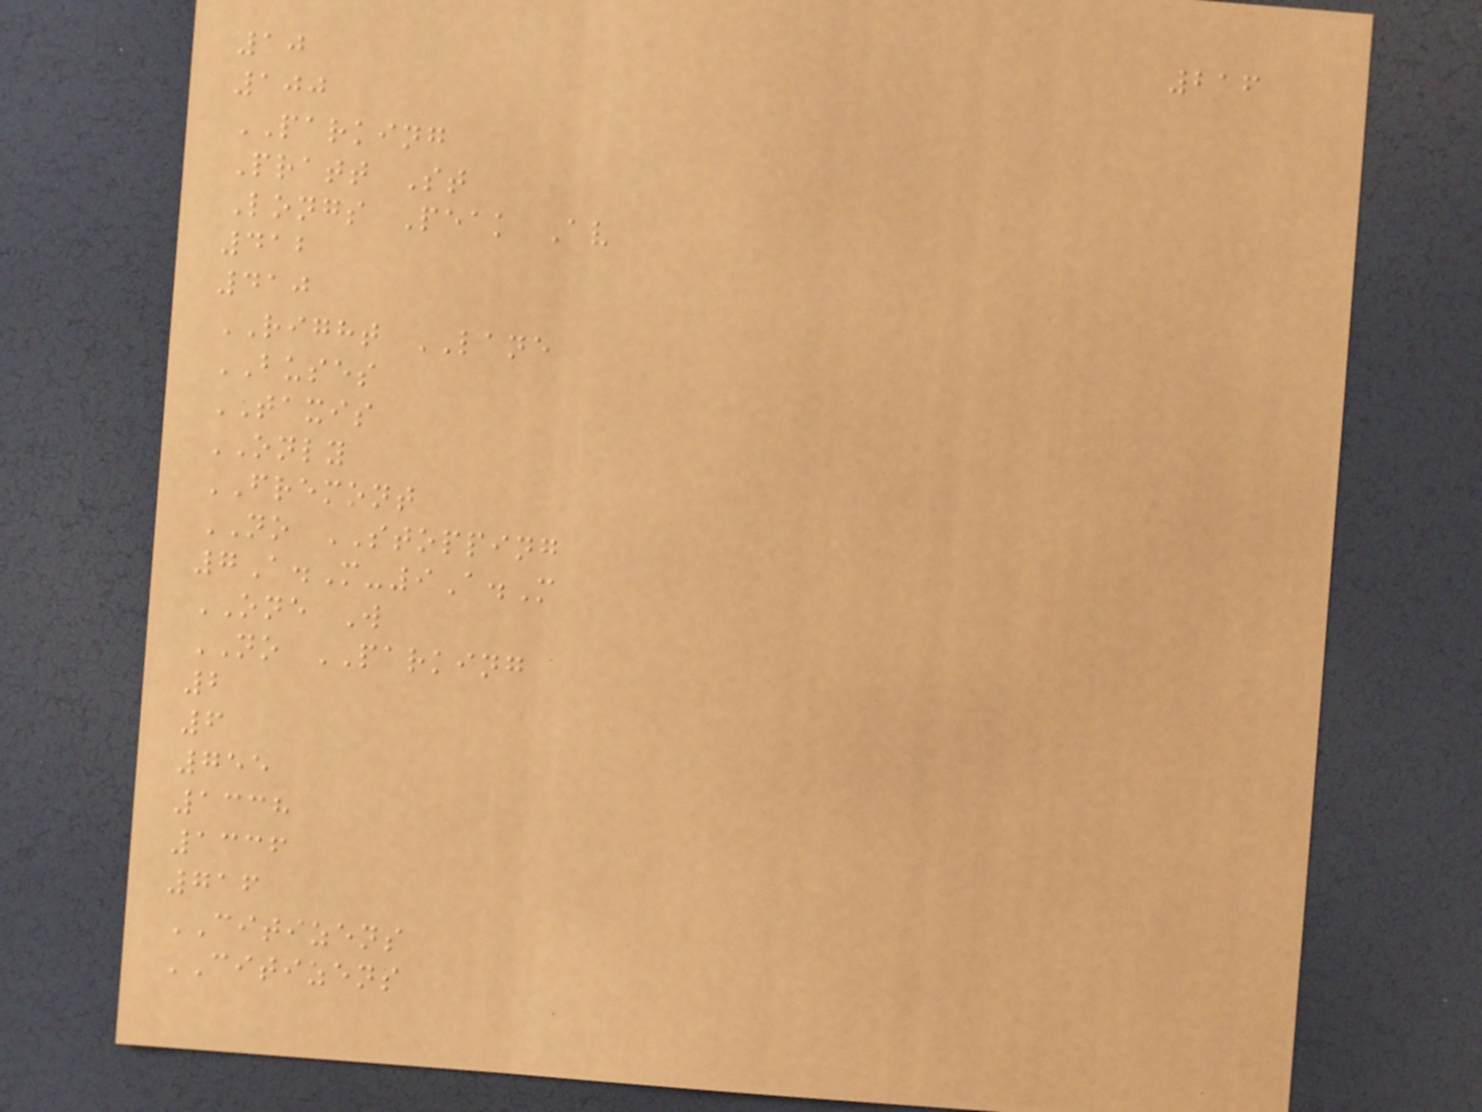216
10
100
PARKING
Pratt St
Longs Peak Av
412
410
RIGHT LANE
BUSES
TAXIS
ONLY
FREMONT
NO STOPPING
7A.M-9A.M
ONE W
NO PARKING
2
6
755
1338
1336
716
CITIZENS
CITIZENS
